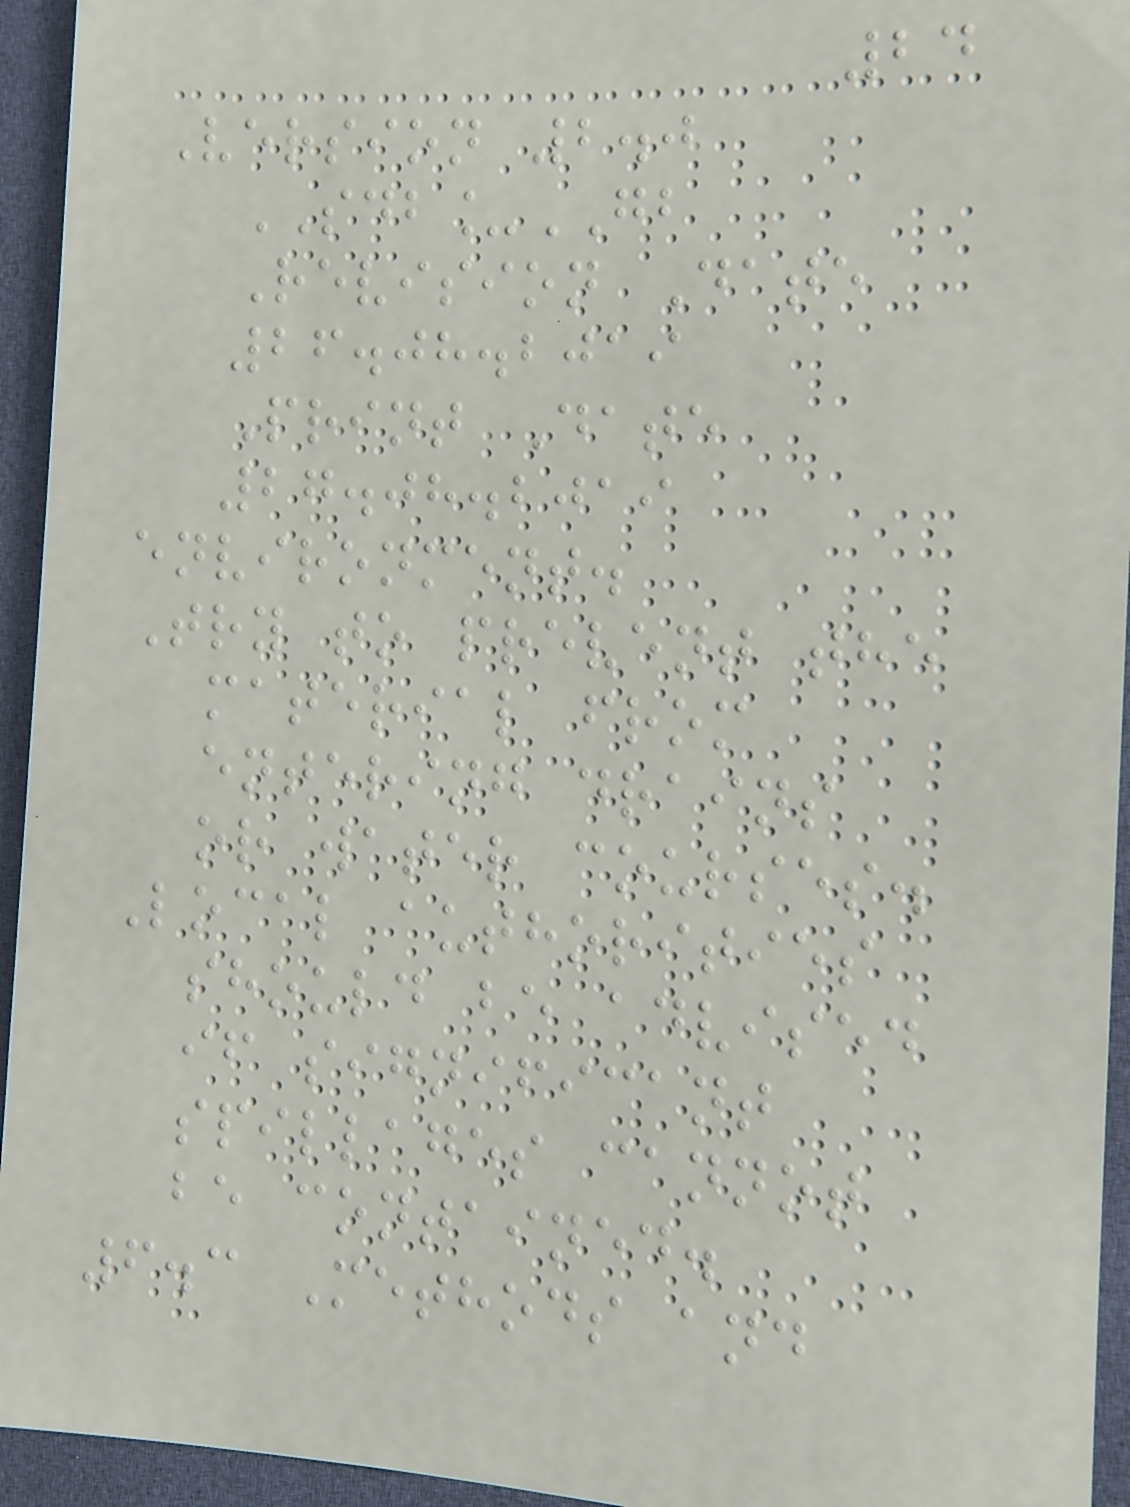24
Version 2.0
SDB_GB
Revision Date
26.08.2019
Print Date
27.08.2019
environment.
Try to prevent the
material from
entering drains
or water courses.
Local authorities
should be advised
if significant
spillages cannot
be contained.
6.3 Methods and
